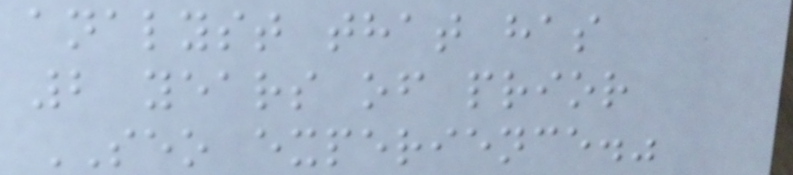analyst that has
2 years of prior
SEO experience."
